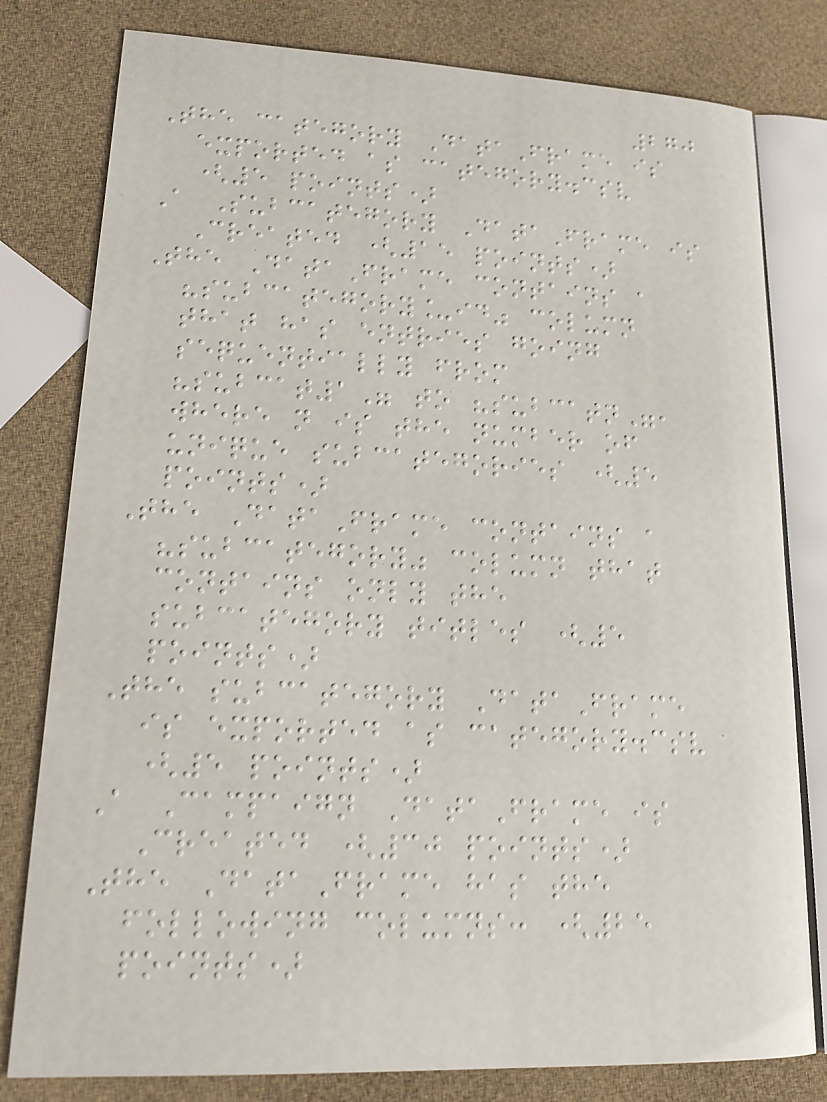270
The category DataFrame is
exported as category.csv
(5 points)
A Subcategory DataFrame is
Created (15 points)
The DataFrame contains a
"subcategory_id" column
that has entries going
sequentially from
"subcat1" to "subcatn",
where n is the number of
unique subcategories (5
points)
The DataFrame contains a
"subcategory" column that
contains only the
subcategory titles (5
points)
The subcategory DataFrame
is exported as category.csv
(5 points)
A Campaign DataFrame is
Created (30 points)
The DataFrame has the
following columns: (25
points)
